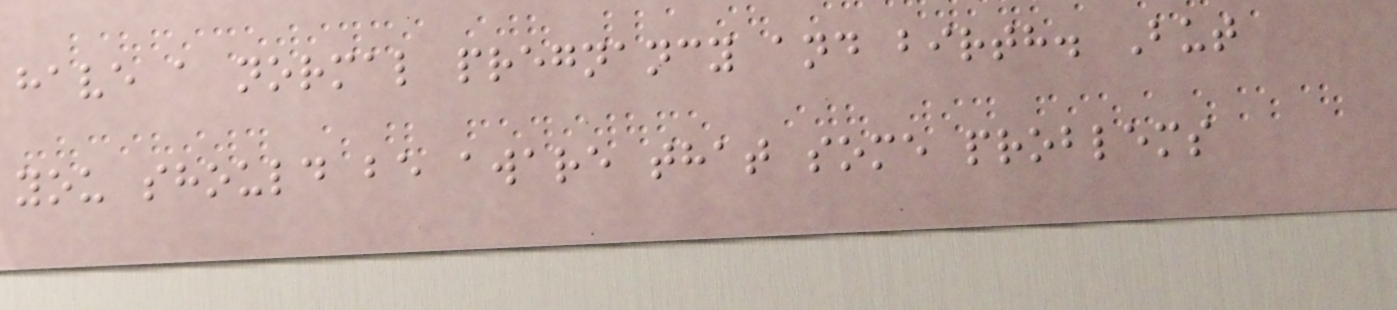have a normal pregnancy and birth. But
you should be aware that some problems
